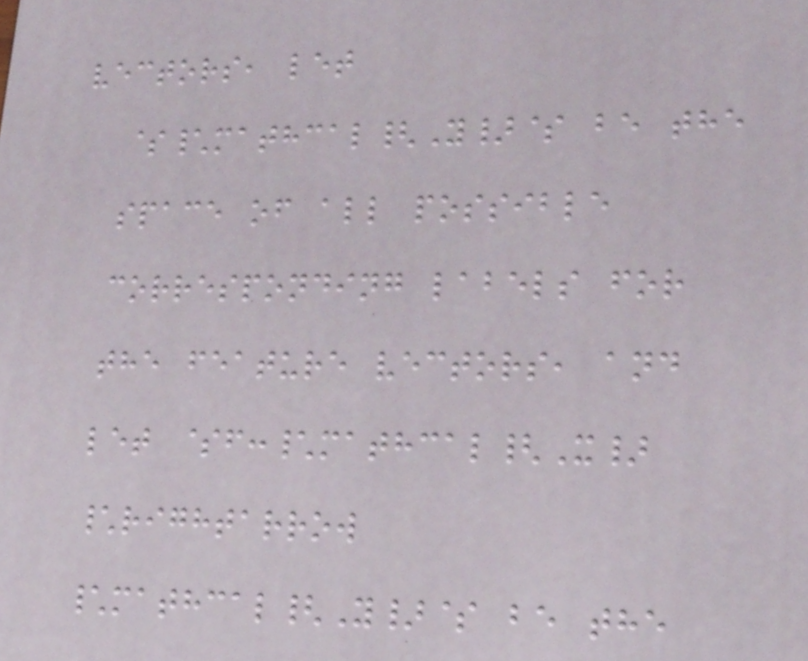vectors, let
$\mathcal{Y}$ be the
space of all possible
corresponding labels for
the feature vectors, and
let $f:\mathcal{X}
\rightarrow
\mathcal{Y}$ be the
